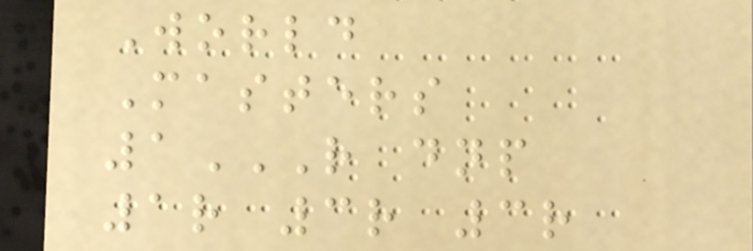World
Masters
1R DNP
1R 3R 3R
